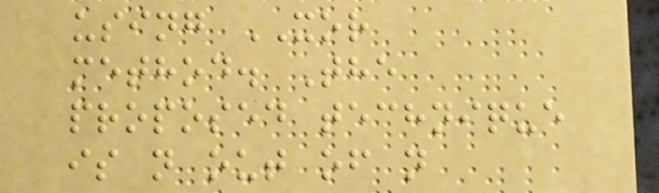using XOR
method. The
proposed technique
is n out of n
